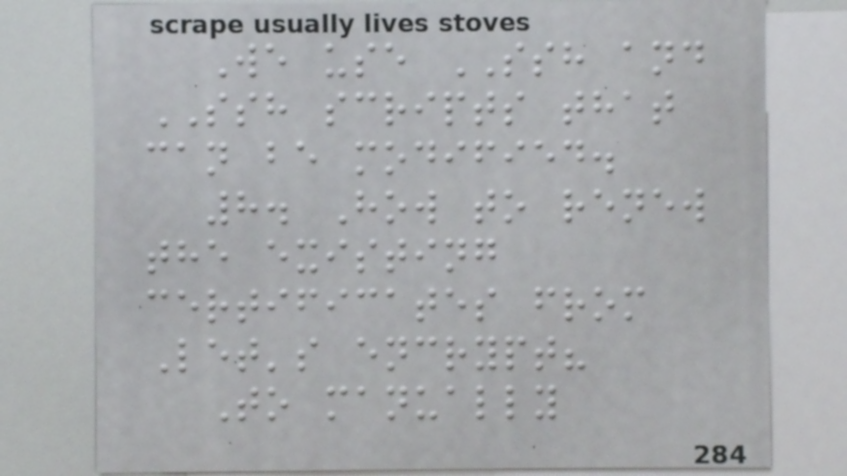We use SSH and
SSH scripts that
can be modified.
8. How to renew
the existing
certificates from
Let's encrypt?
To manually
